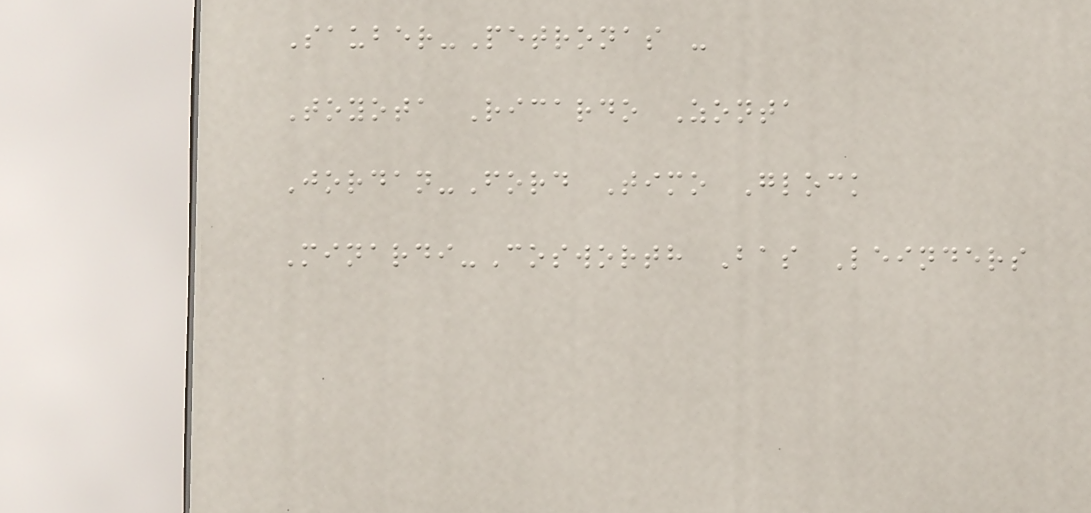Sauber-Petronas -
Toyota Ricardo Zonta
Jordan-Ford Timo Glock
Minardi-Cosworth Bas Leinders
